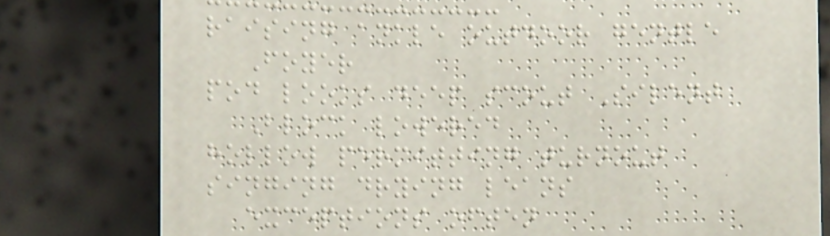raising ankle outdoor gentle
Foyer
pod looks deep scout Silent
Block lowered
hollow permitting turnout
singing drying leans
exceptions often
